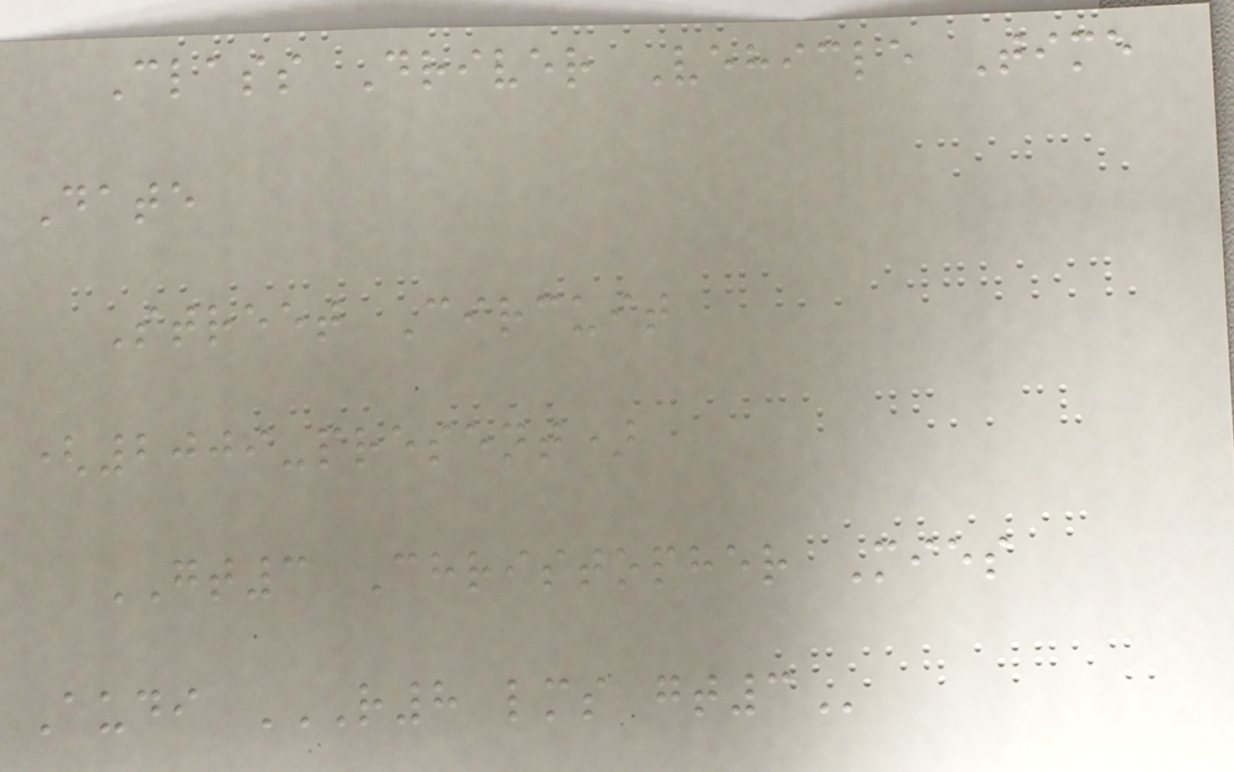Class Driver Vehicle Time
Date
Street Circuit
(2009-present)
GT3 Christopher Mies
Audi R8 LMS GT3
